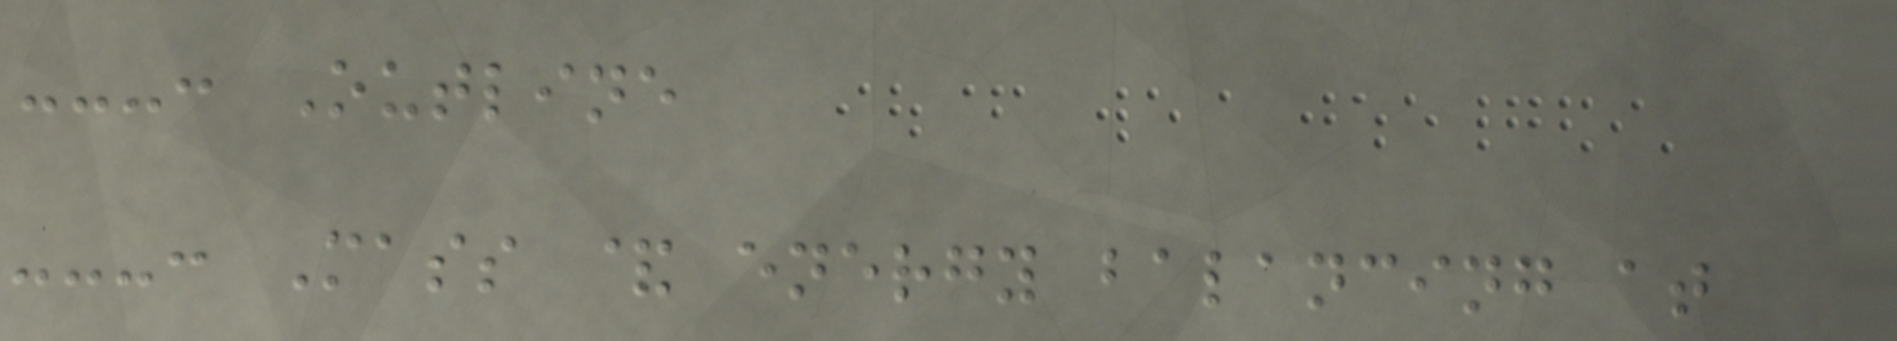---: Outline
---: Mass & energy balancing at
